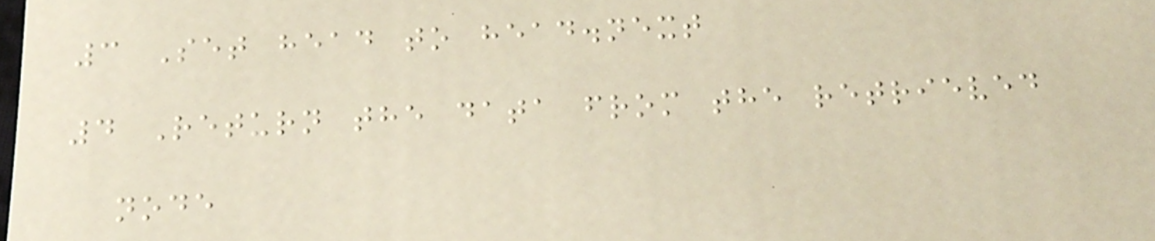3 Set head to head.next
4 Return the data from the retrieved
node
